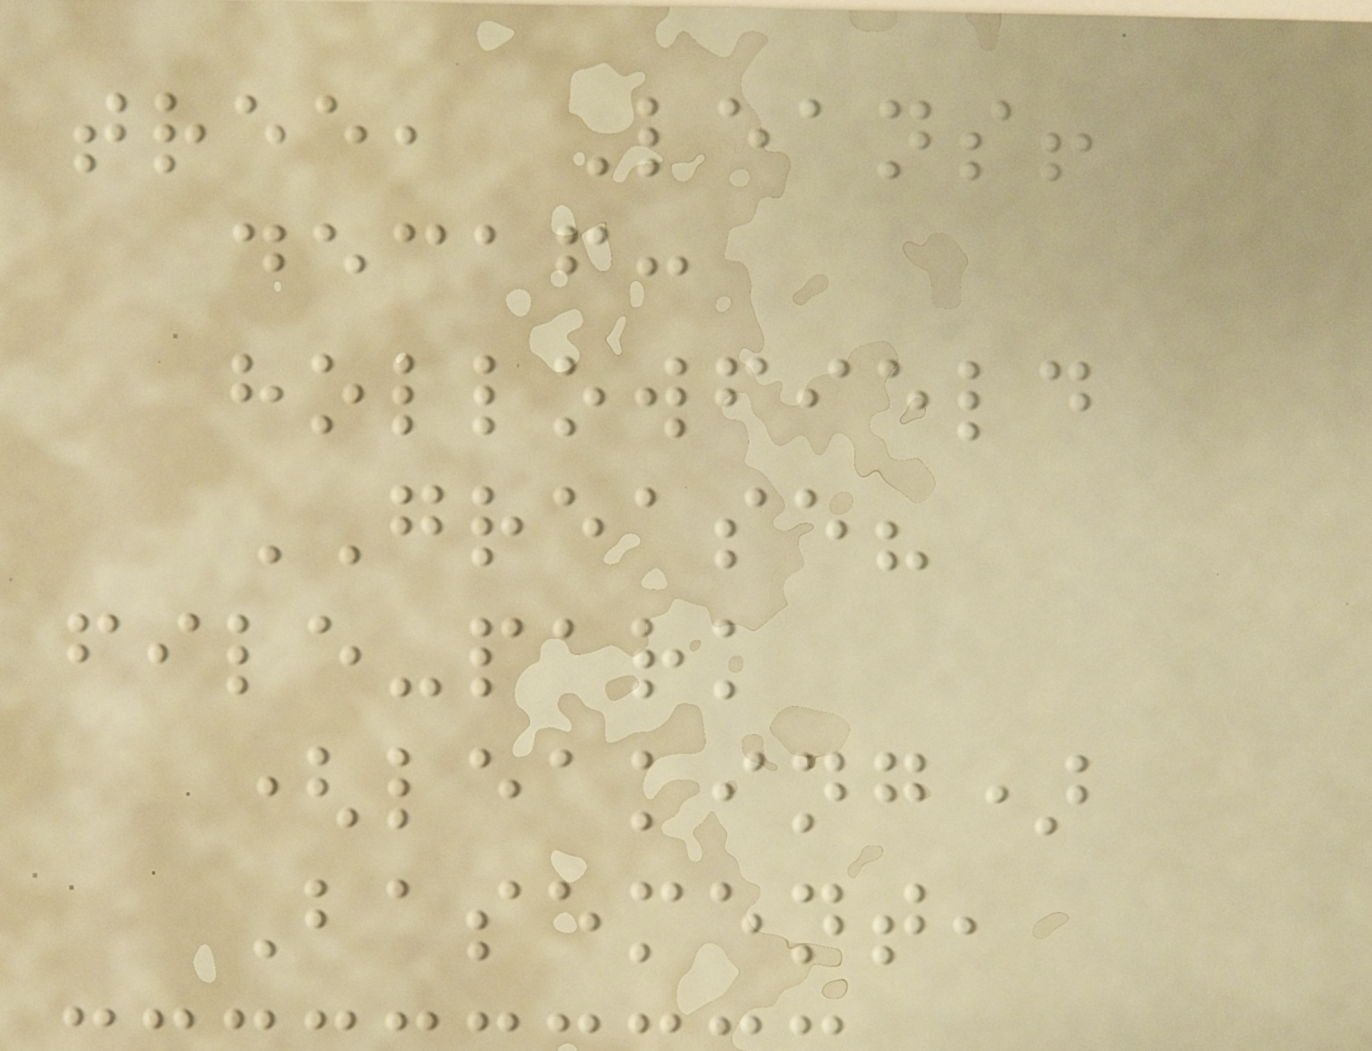tree, Leans!
decaf:
hollowfield
GREASE?
file-park
(leaking)
Basement,
